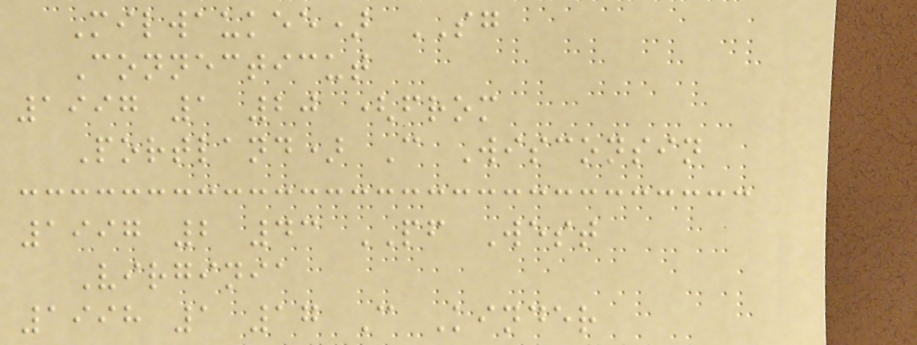Milwaukee) SG
Connecticut
1997 1 20 (from
Portland) C Wisconsin
1997 2 43 PF West
Virginia
1998 1 17 C Kinder
